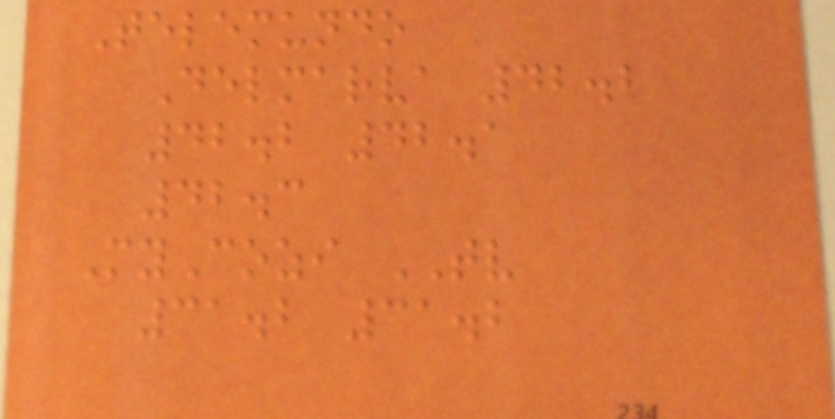Telemundo
Delmarva 42.2
42.2 42.1
42.3
MyCozi TV
31.2 31.2
